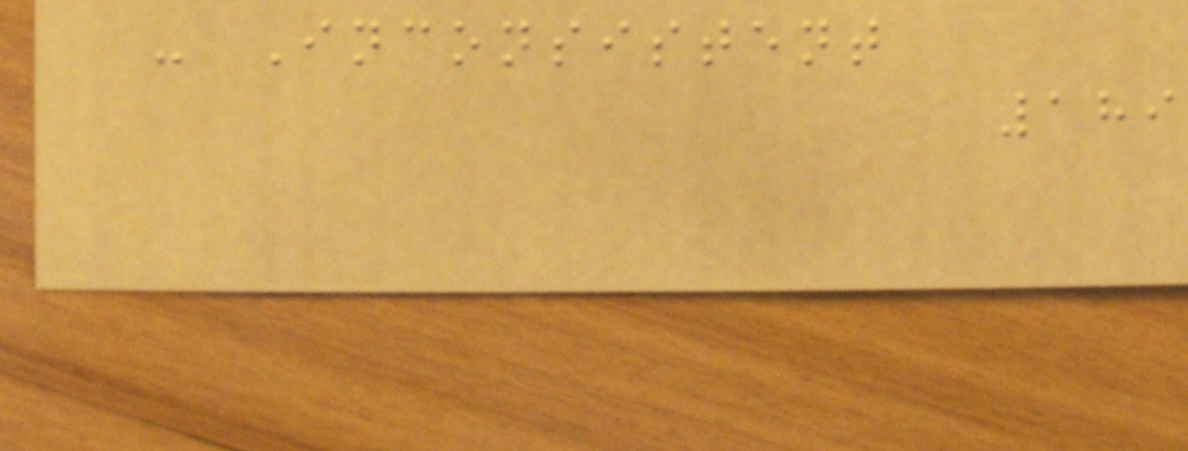- Inconsistent
189
